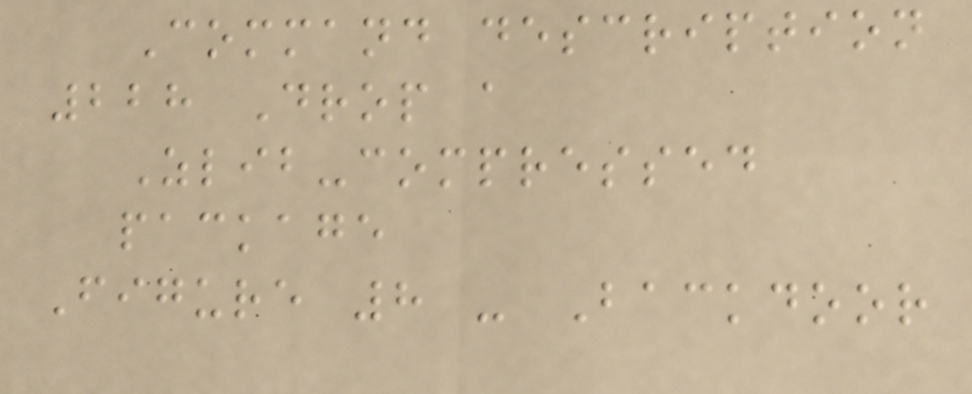Command description
228 Drop a
Zlib-compressed
package
Figure 8 - Backdoor
